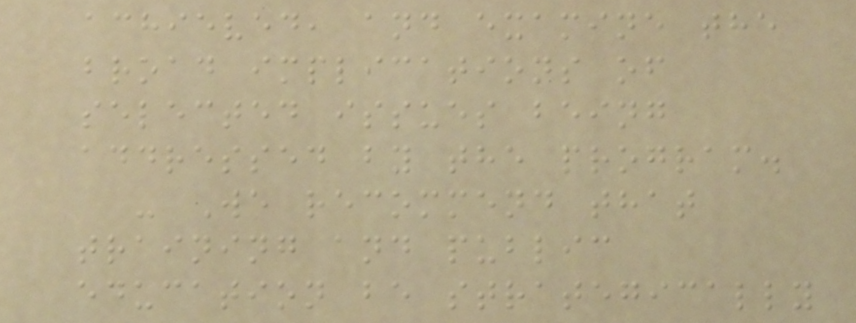achieved, and examine the
broad implications of
selected issues being
addressed by the program.
- We recommend that
training and public
education be strategically
